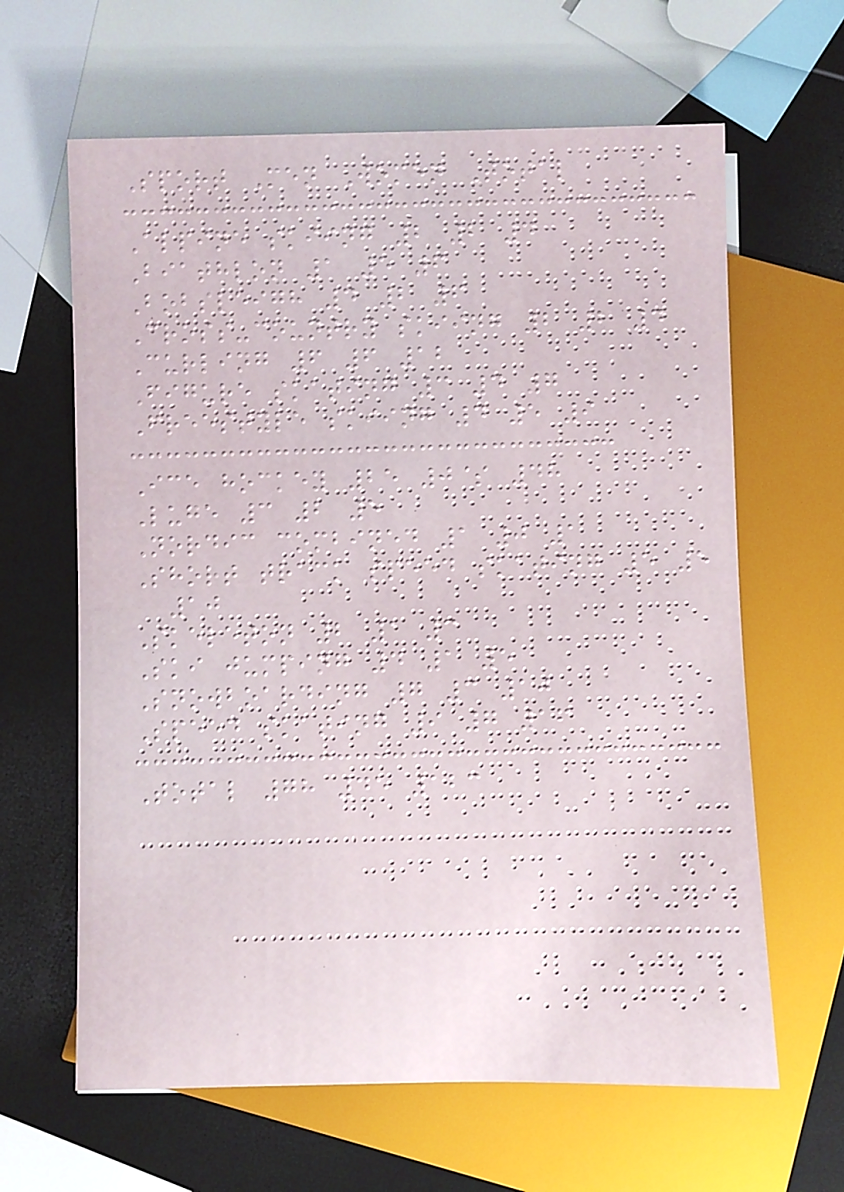Sport Men Women Total
Alpine skiing 2 2 4
Biathlon 1 5 6
Bobsleigh 4 2 6
Cross-country skiing 2 2 4
Curling 6 6 12
Figure skating 3 4 7
Freestyle skiing 4 5 9
Ice hockey 25 0$ 48
Luge 3 2 5
Nordic combined 1 0 1
Short track speed skating 5 5
10
Skeleton 2 1 3
Ski jumping 4 1 5
Snowboarding 7 3 10
Speed skating 9 7 16
Total 78 45 123
